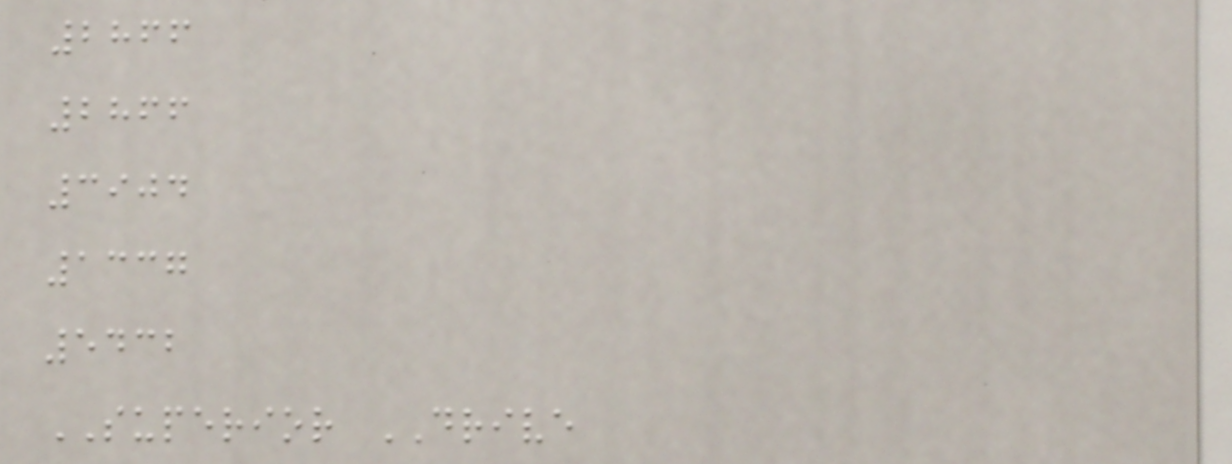2866
2866
3904
1337
5432
SUPERIOR DRIVE
